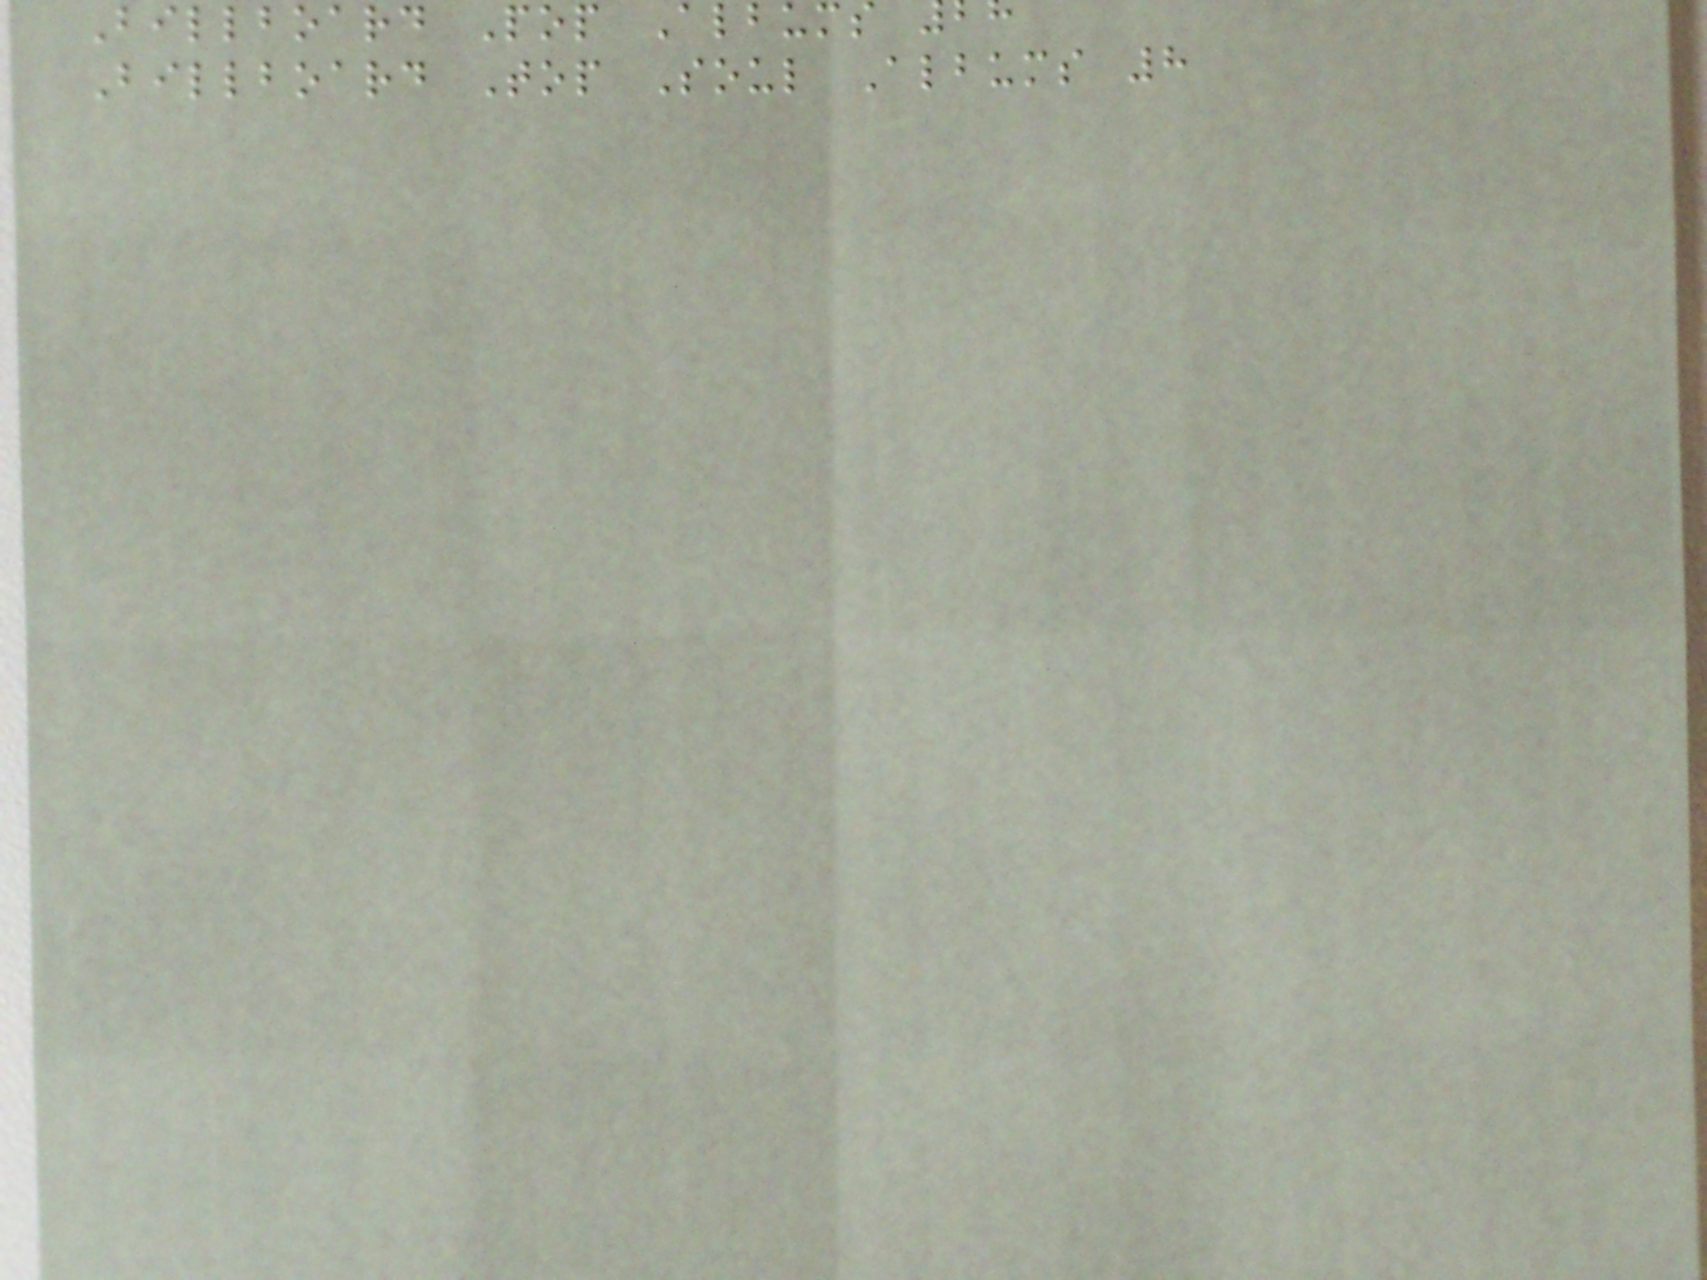Billboard Pop Album
Billboard Top Soul Albums 8
